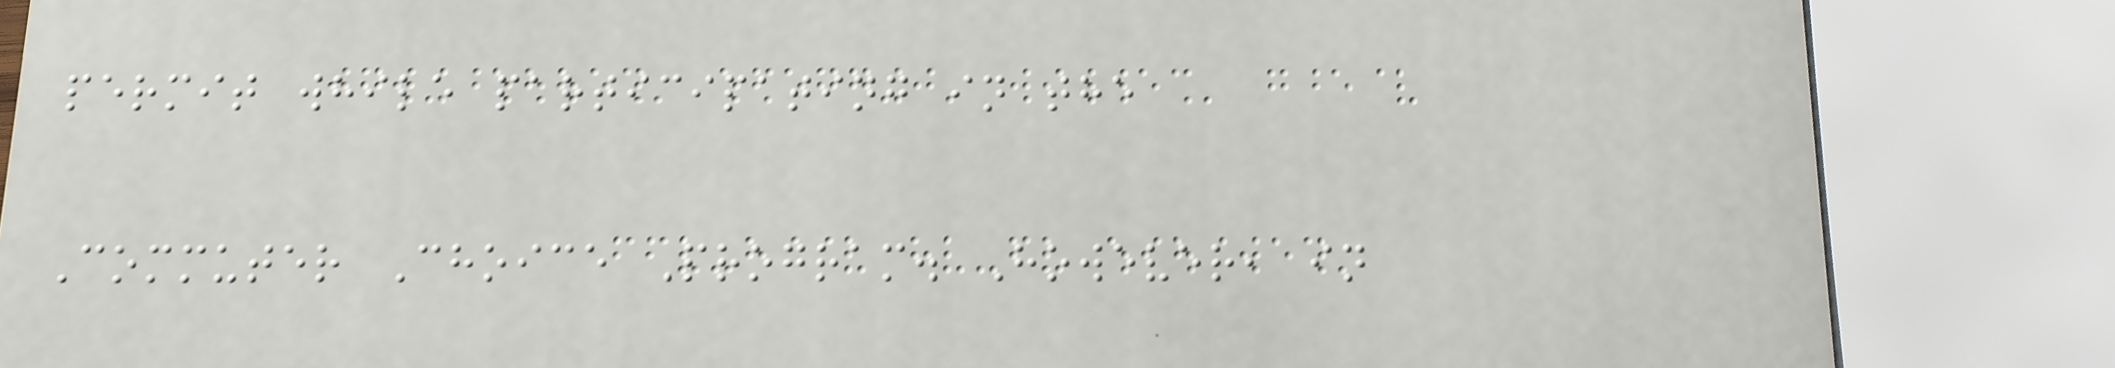permit while participating in the
Commuter Choice Program. However, in
